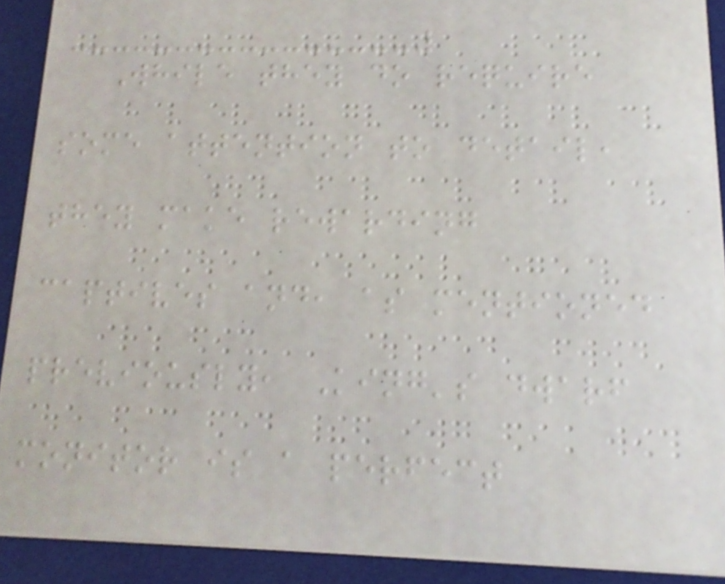While they do require
some attention to detail,
they make rewarding
captives and, as mentioned
previously, King's dwarf
monitor is a perfect
